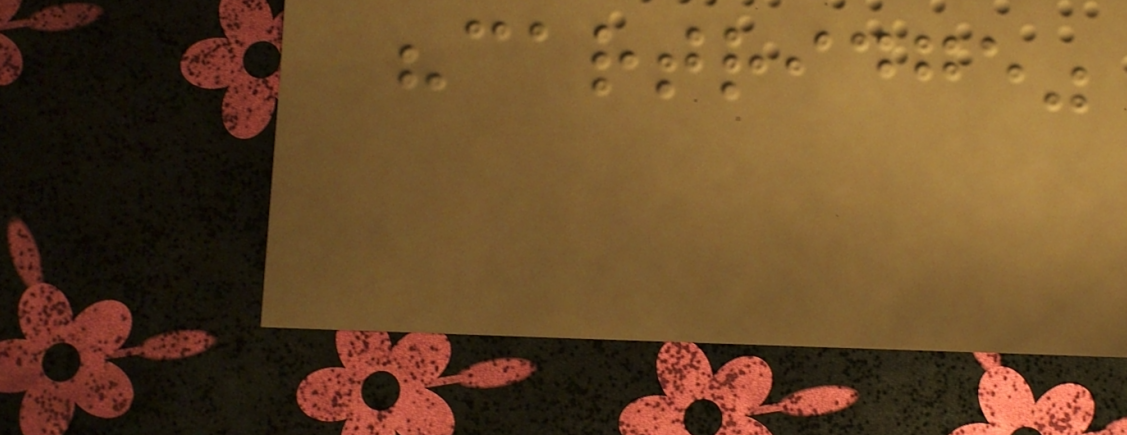"cartridge"
